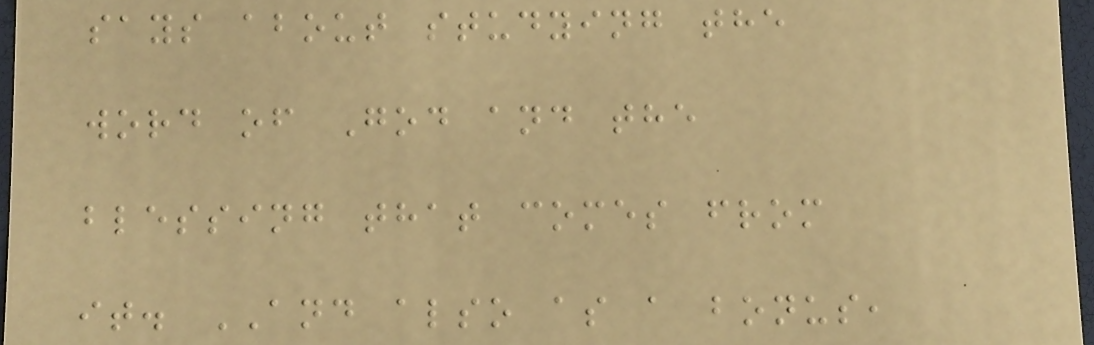says about studying the
word of God and the
blessing that comes from
it. AND also as a bonus,
